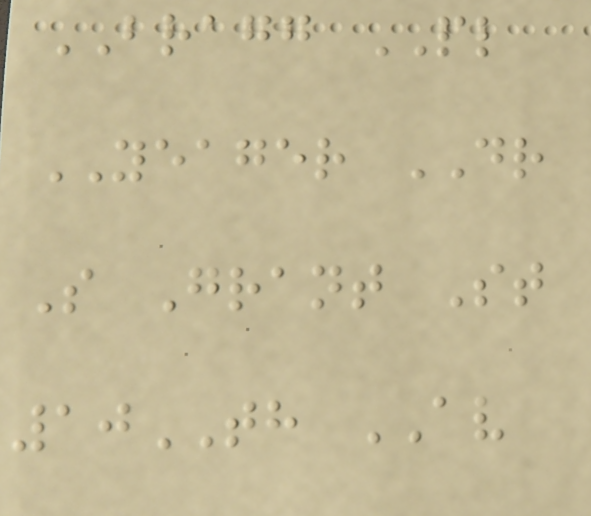BRAGG PL
YEAGER DR
S Grant St
10TH AV
